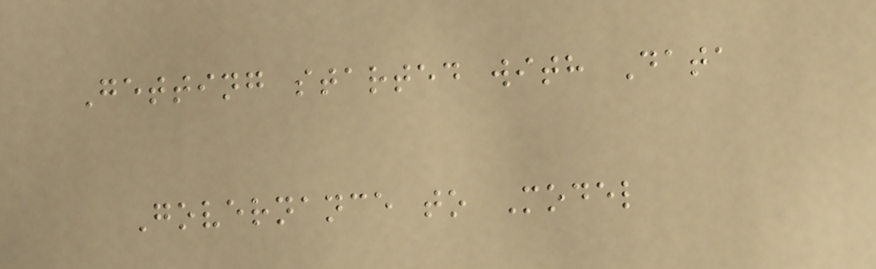Getting started with Data
Governance to Model
